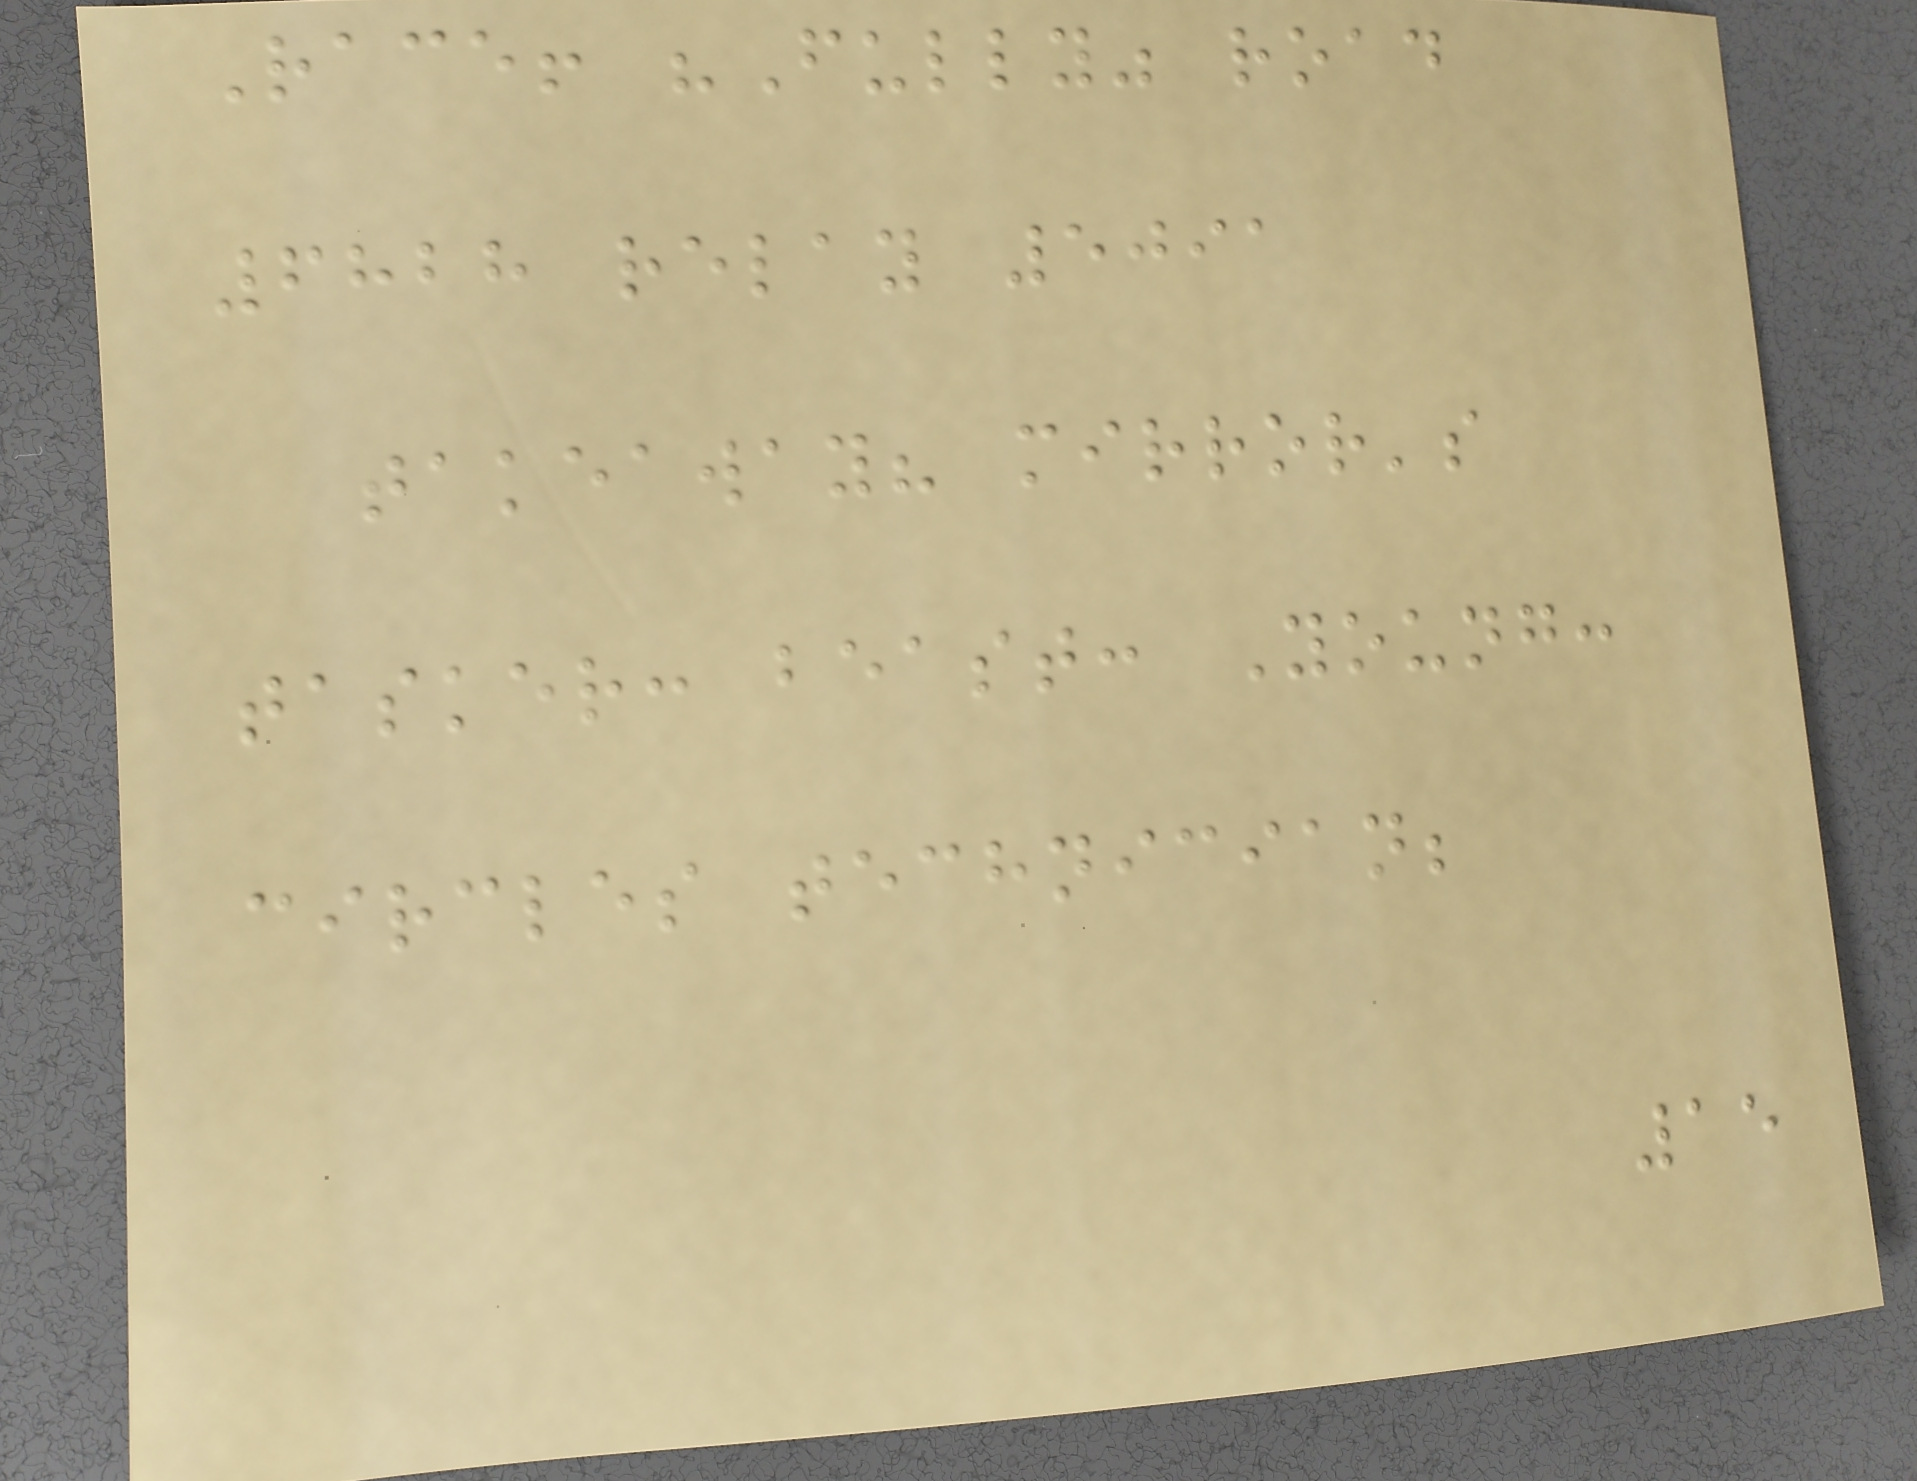Race! "Fully" road
6828 relay 5091
takeaway? mirror's
tasker: beast: Young:
circles technician;
15
